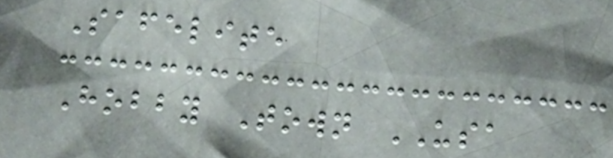Safelite
Hobby Town USA
